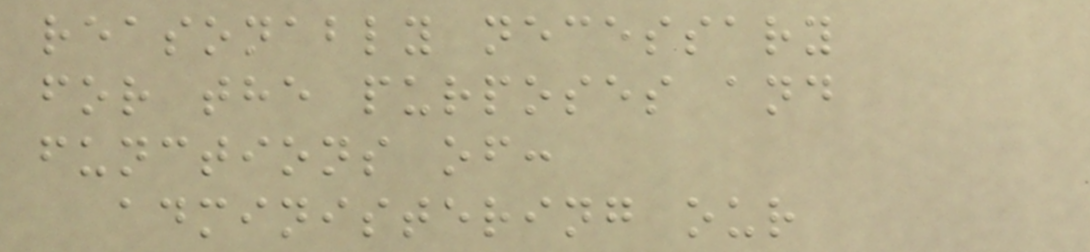reasonably necessary
for the purposes and
functions of:
administering our
